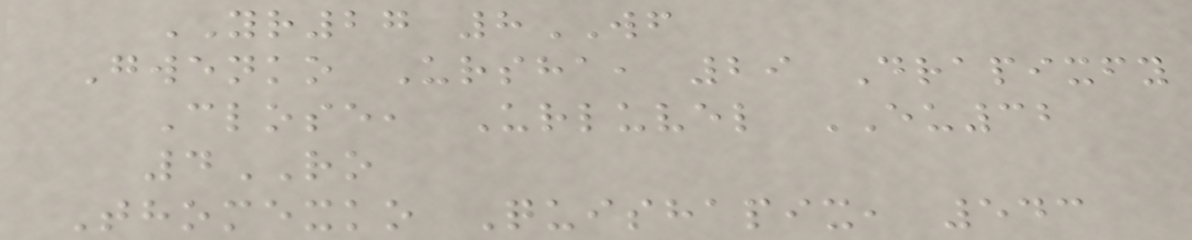YR27 8WF
Gwenko Ursha, 29 Drapixfy
Close, Urluvel EU32
4RO
Thomexko Quishapix, 543
